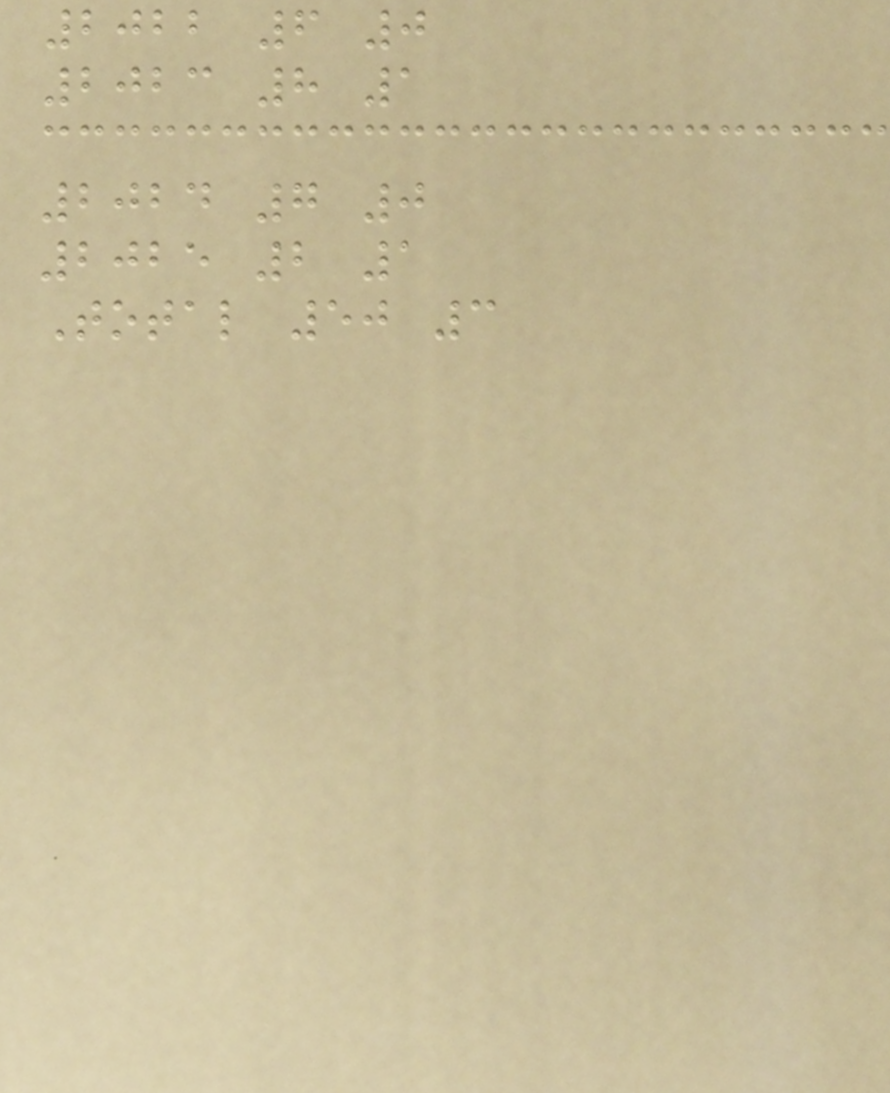2022 6 0
2023 8 1
2024 7 0
2025 2 1
Total 50 3
